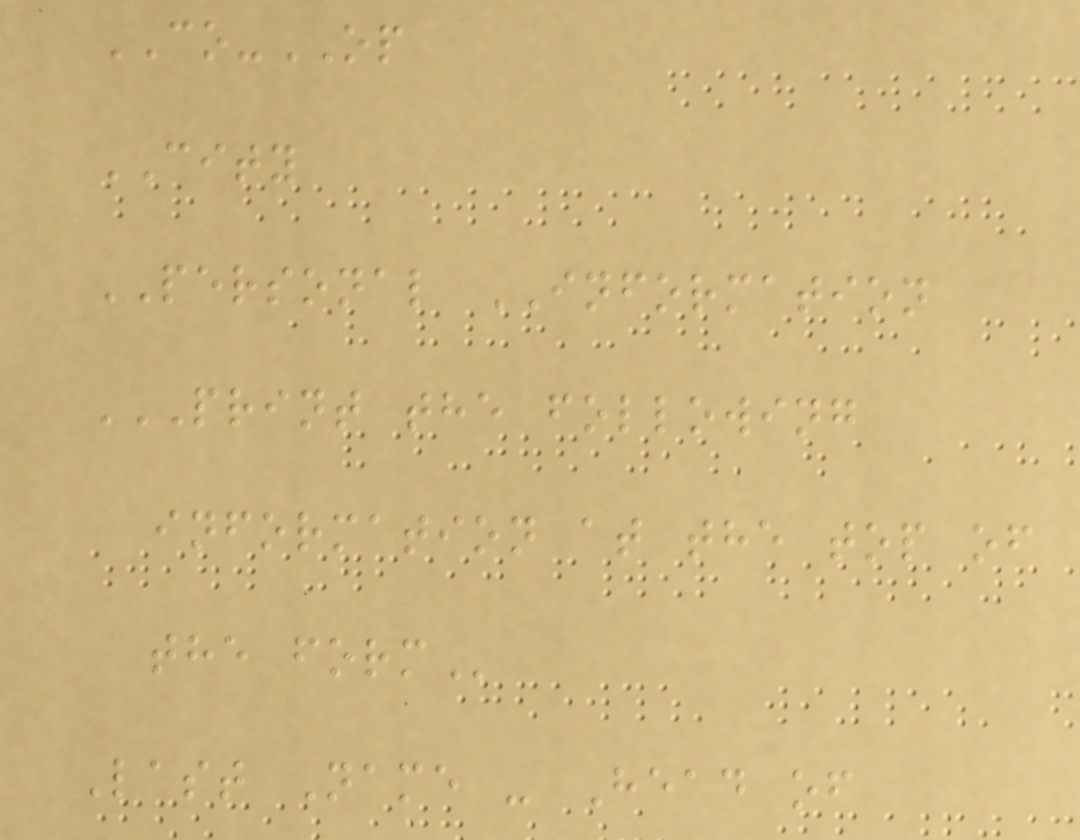CO-OP
CITY
PERSONAL INFORMATION
PRINT THE FOLLOWING
INFORMATION AT THE TOP OF
THE FORM
Last Name - Head of
